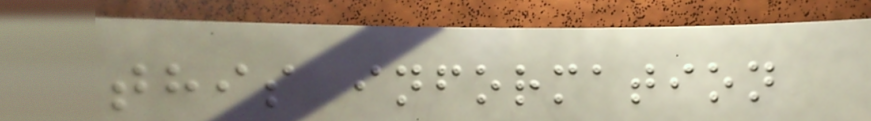this information
